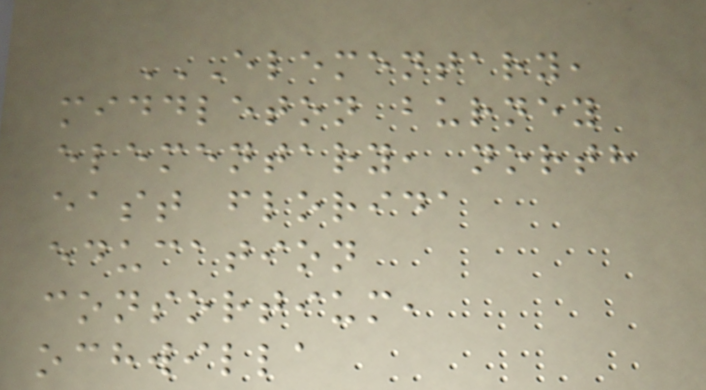ELEMENTARY,
MIDDLETON BURNEY
ELEMENTARY, NORTH
EAST FLORIDA
EDUCATION
CONSORTIUM,
OCHWILLA
